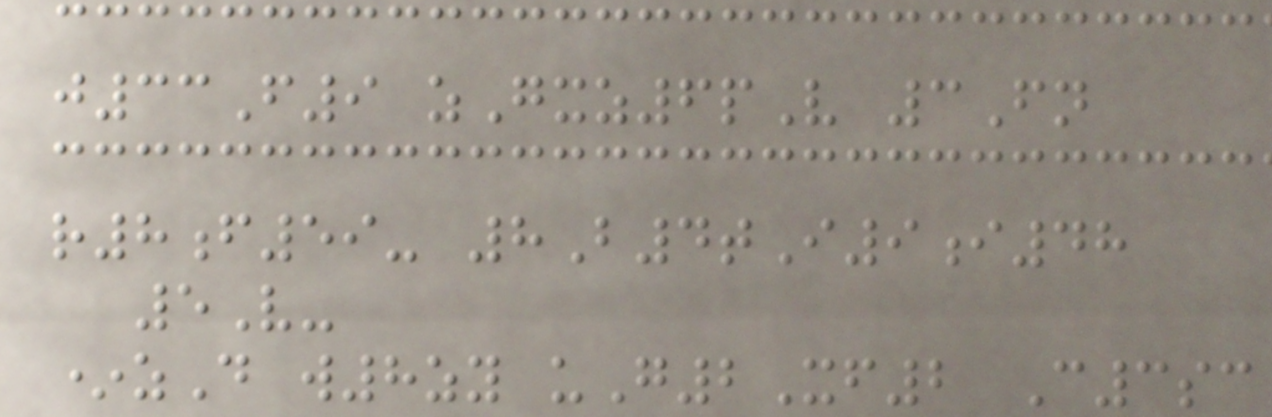j33F9 zGxz6pV 3Fn
r8f59- 8B4tI9i48
5V-
*zD w8zy uG2Xf2 C3sc
